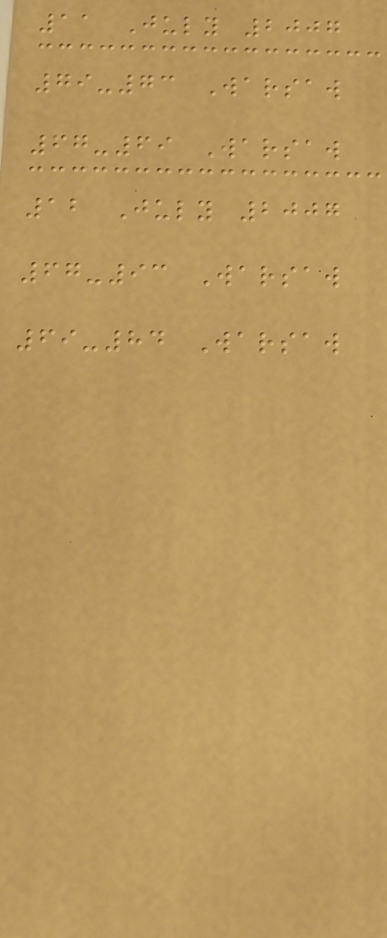11 July 2007
79-73 Warsaw
67-69 Warsaw
12 July 2007
67-93 Warsaw
69-84 Warsaw
